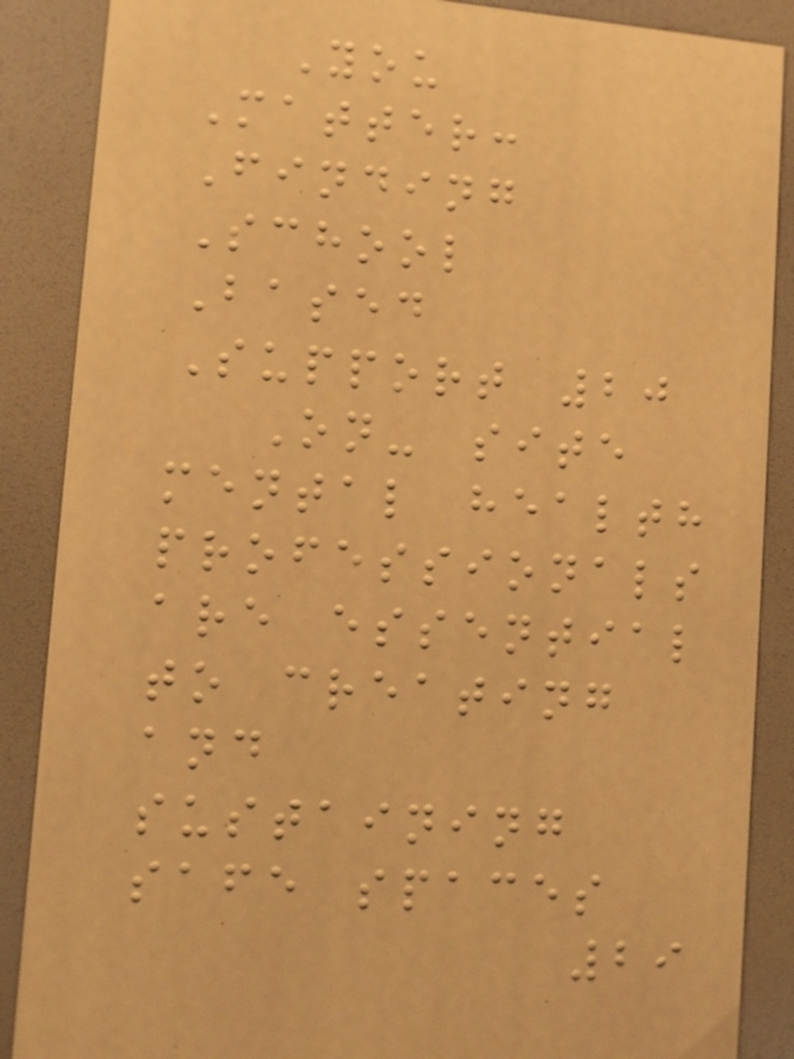You
Matter:
Finding
School
Based
Support 20
On- site
mental health
professionals
are essential
to creating
and
sustaining
safe spaces
29
